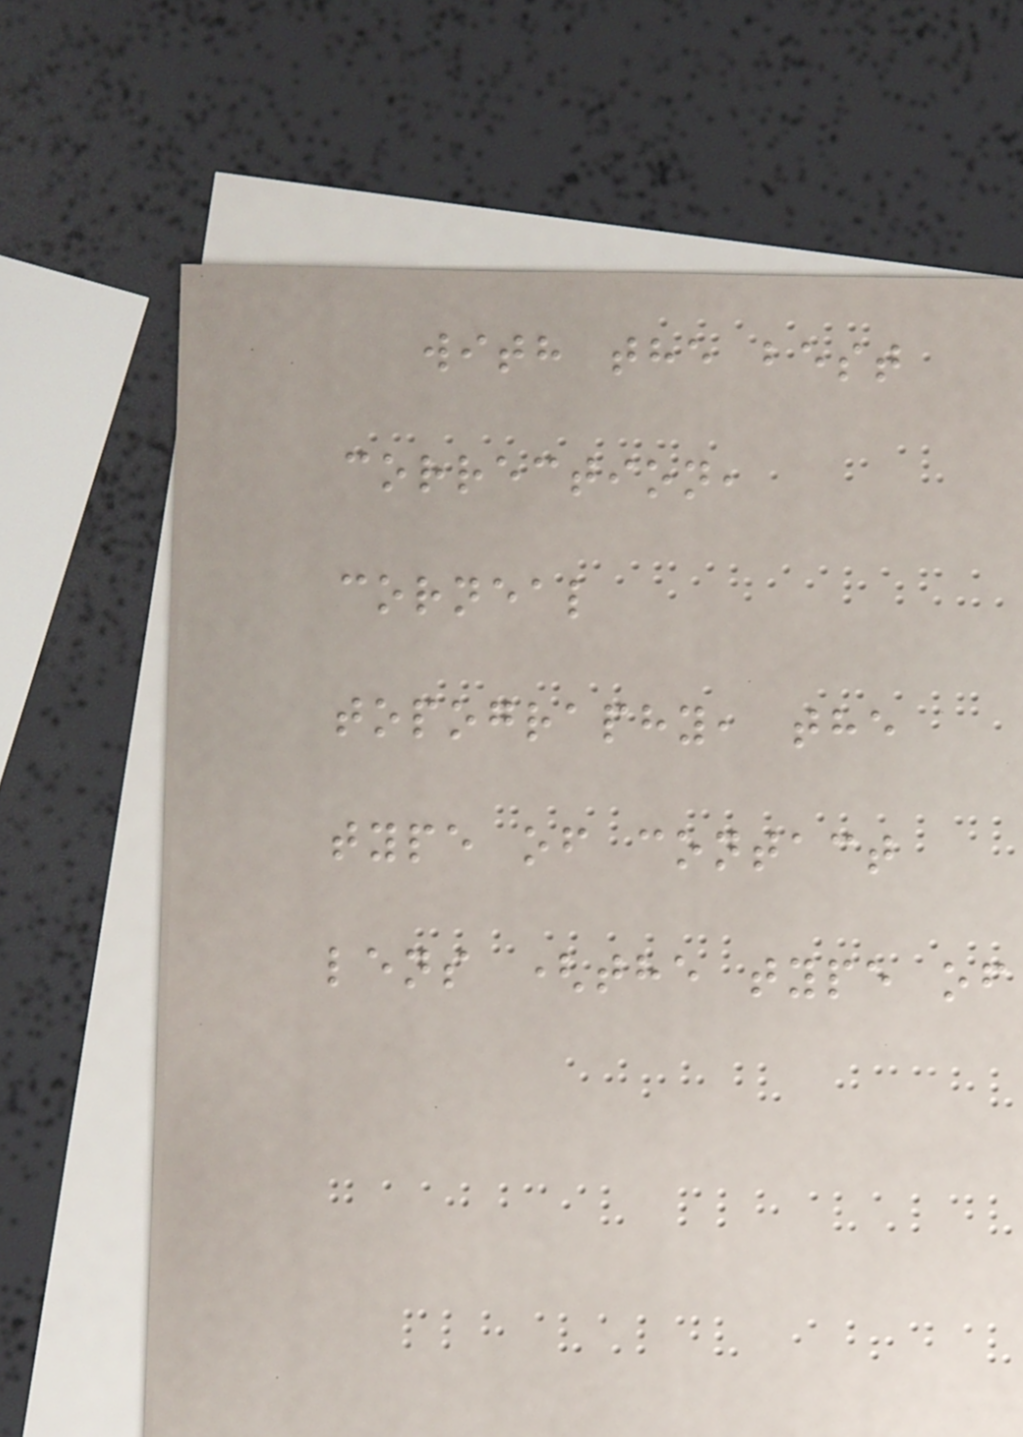with the best
correction,
corneal
topography, the
type of contact
lens (the type of
